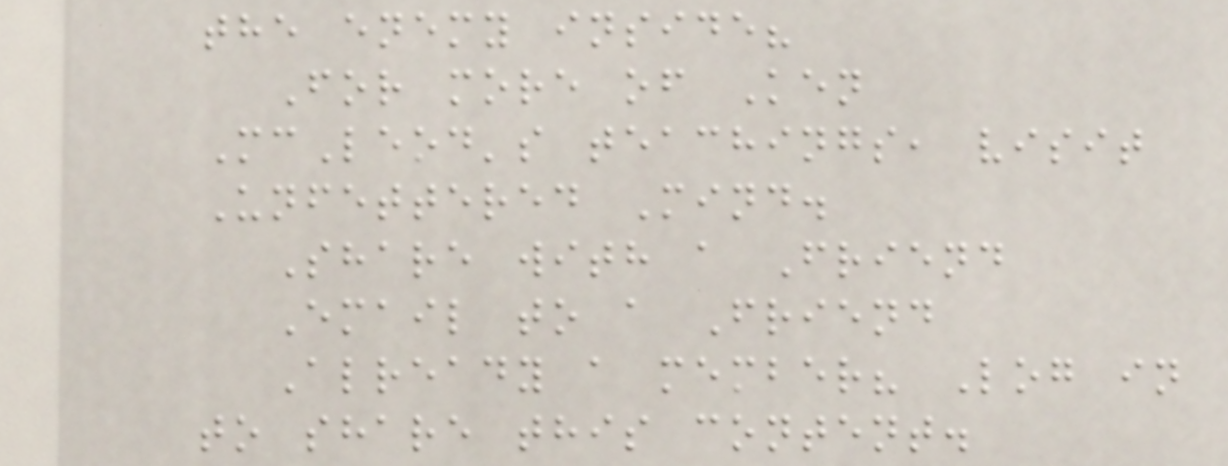the enemy inside?
For more of Ken
McLeod's teachings, visit
Unfettered Mind.
Share with a Friend
Email to a Friend
Already a member? Log in
to share this content.
